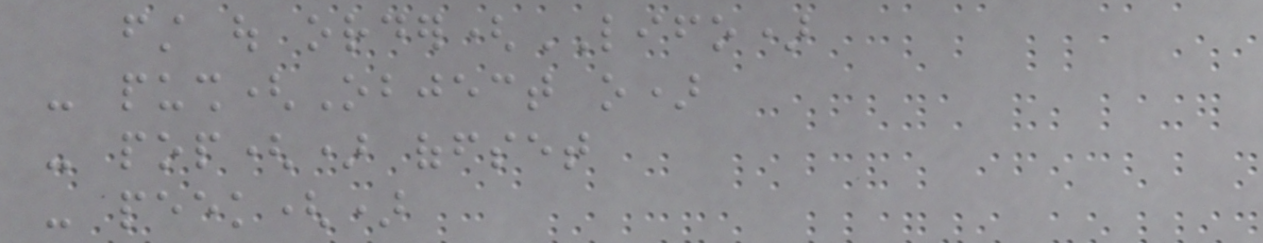first out order(LIFO)
- push(Object o)
- pop() offset
- peek()
